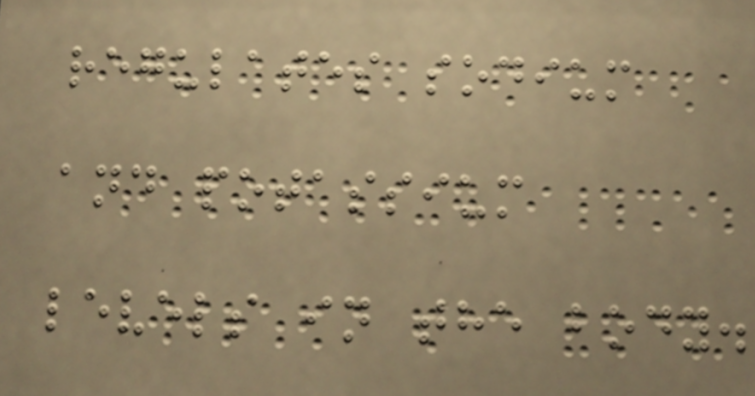regulates sodium
and potassium
levels in the body.
